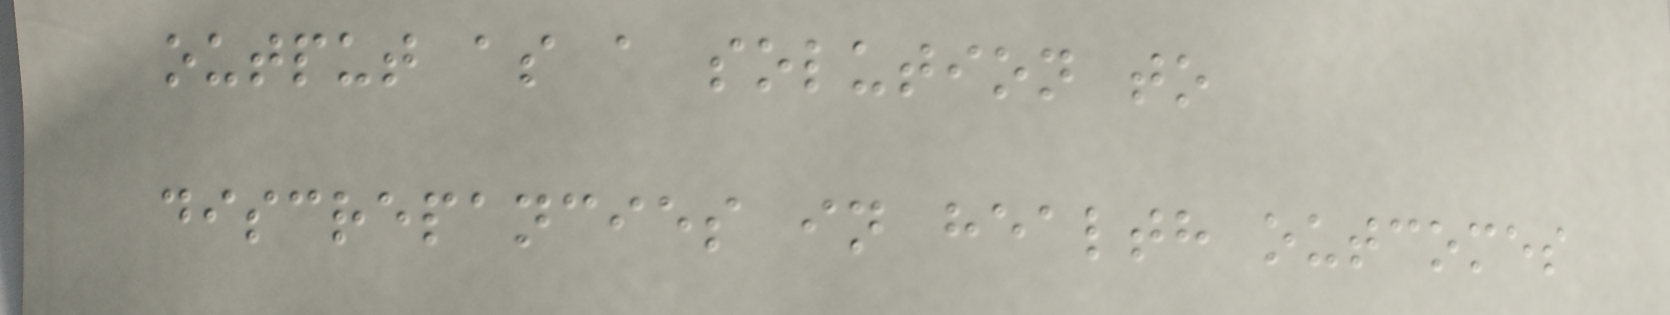output as a solution to
discrepancies in health outcomes
